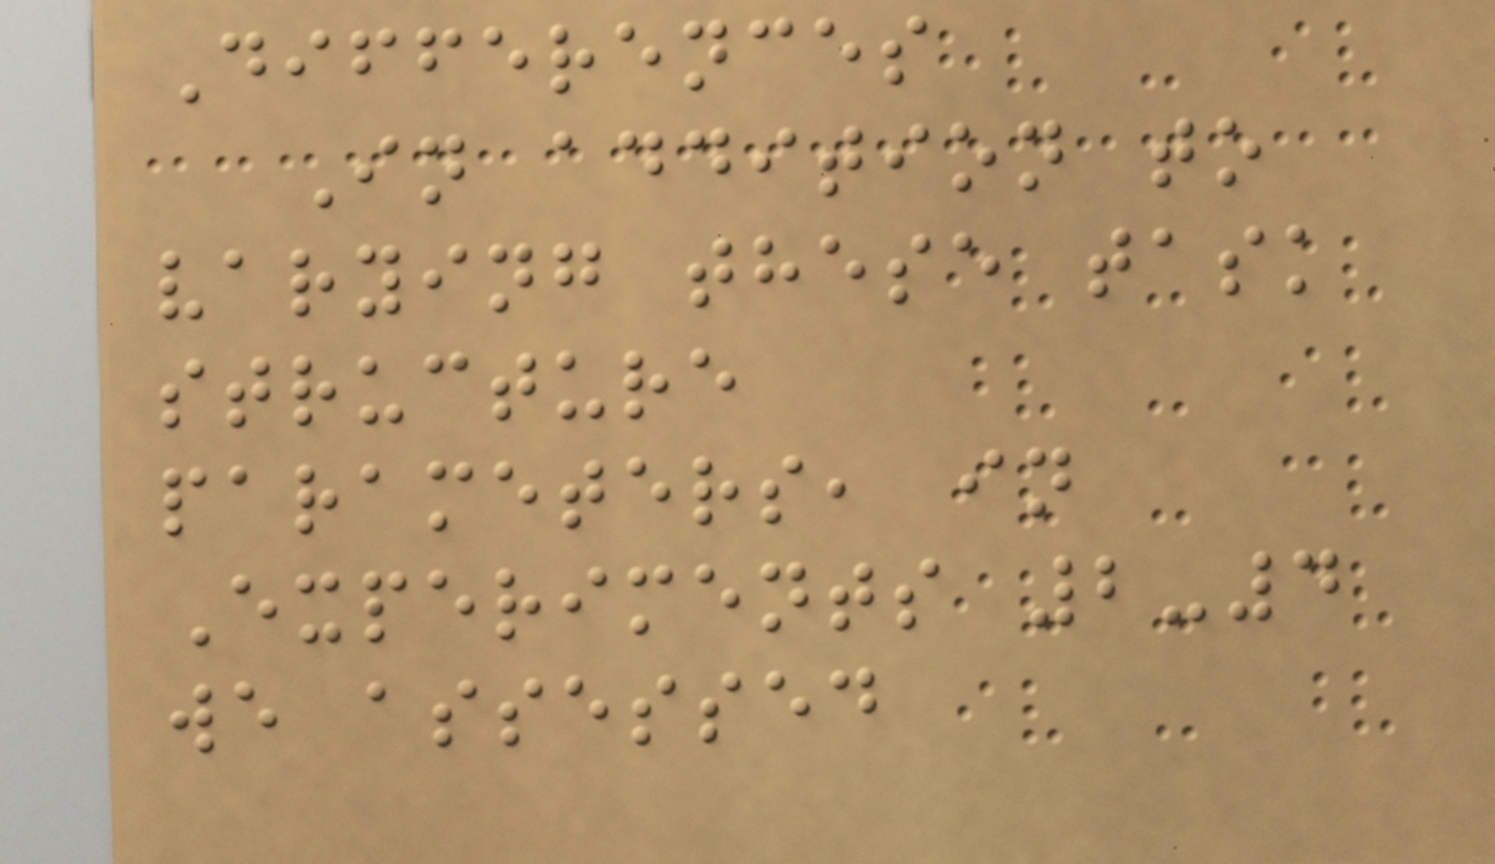Differences
In addition to
varying these task
structure
parameters, in
Experiments 2-4
we assessed
